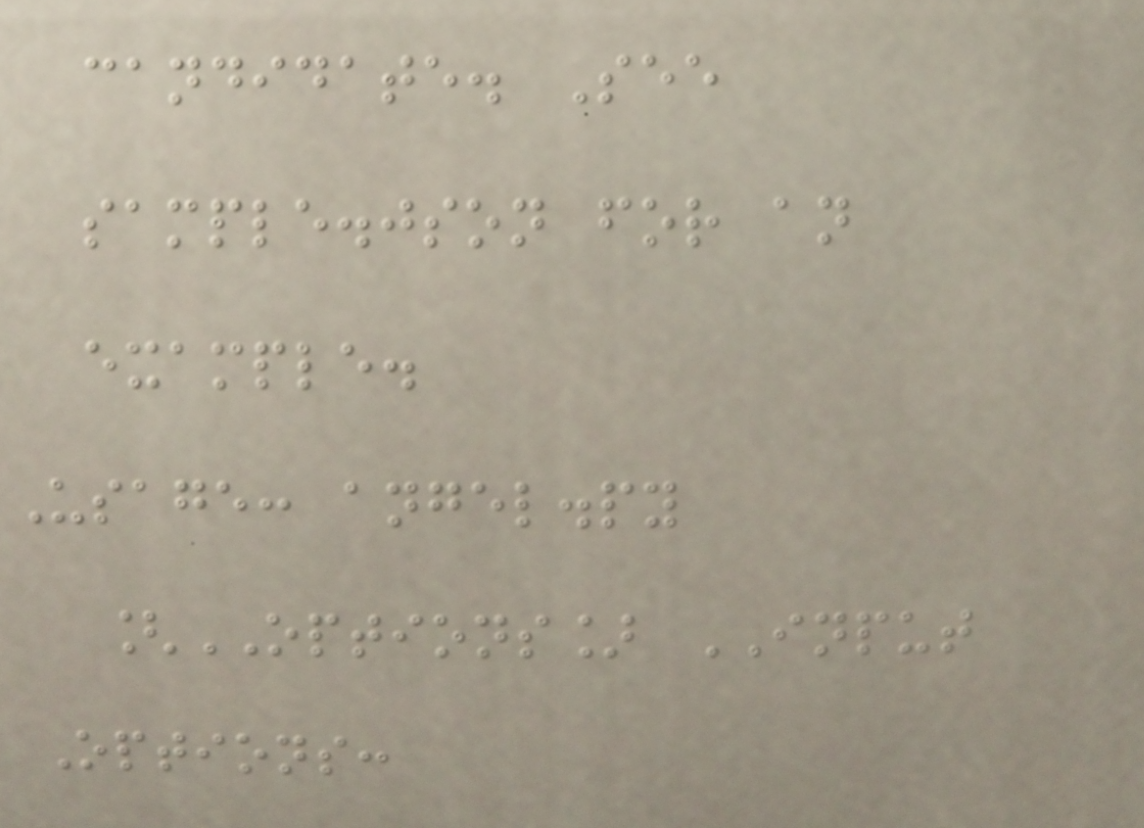candidate. See
sample.json for an
example.
Usage: angel.py
[OPTIONS] INPUT
Options:
